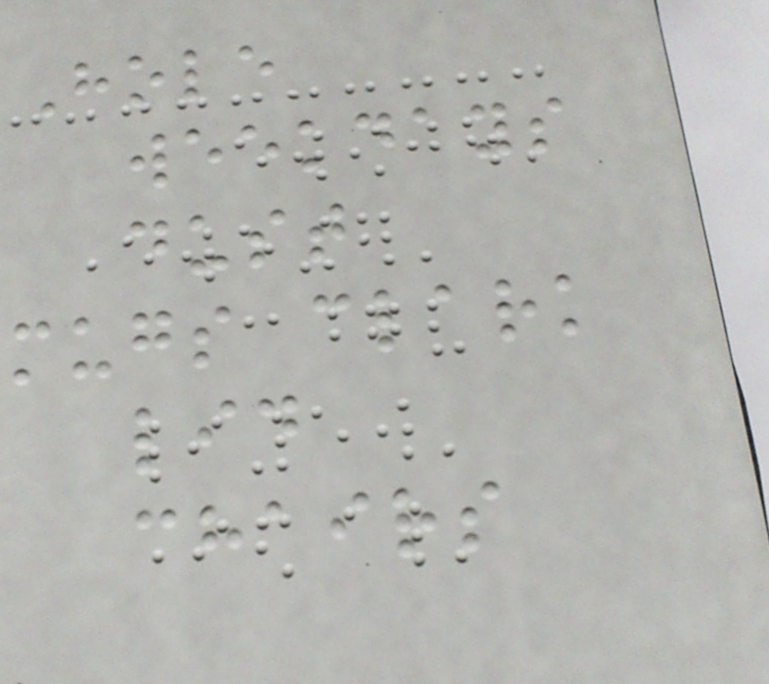Hole
weekdays
dust
mugs clark
lid
chairs
